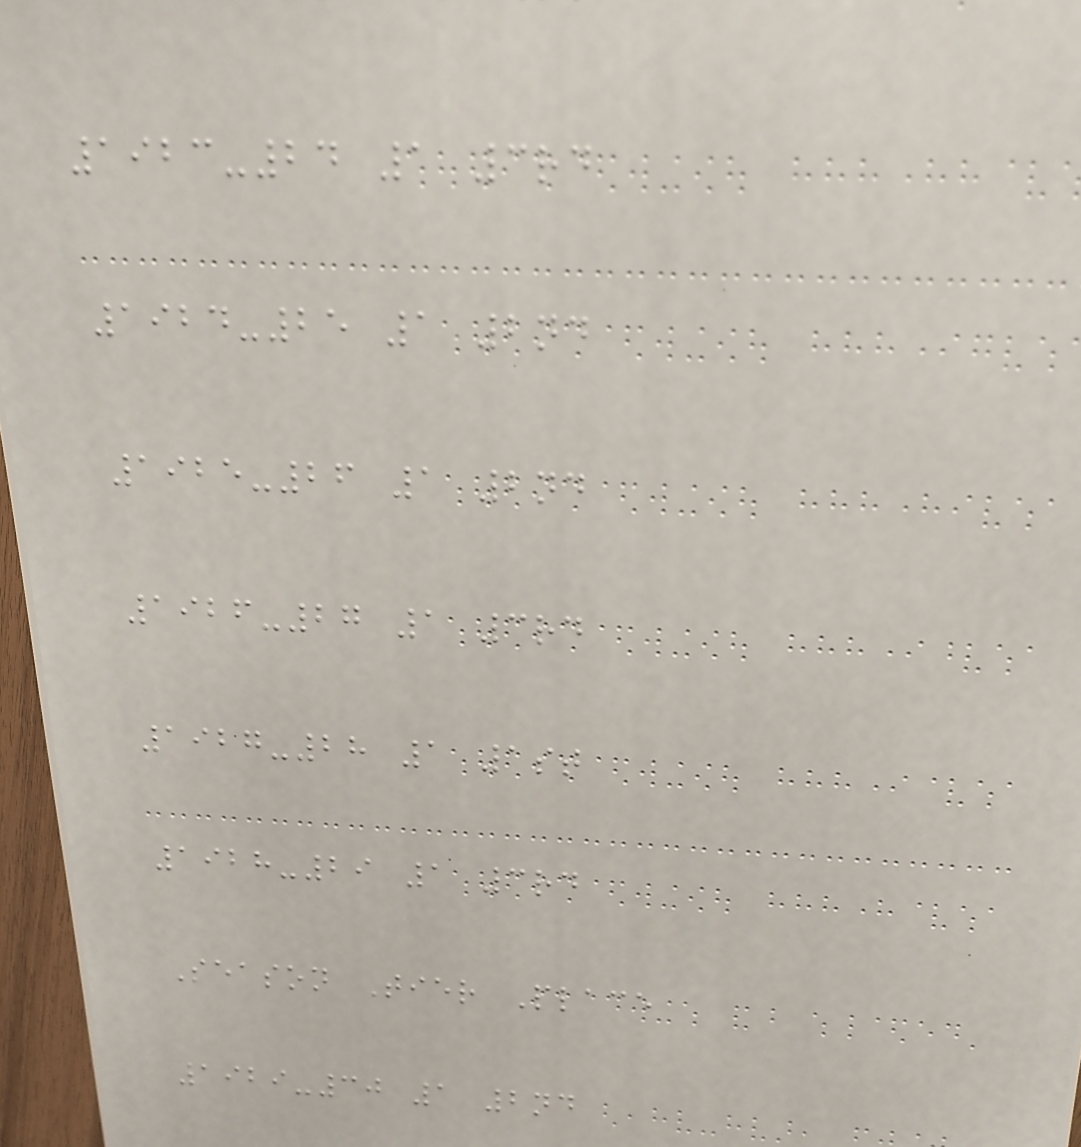1923-24 1 3rd
1924-25 1 2nd
1925-26 1 2nd
1926-27 1 3rd
1927-28 1 1st
1928-29 1 3rd
Season Tier Place
1929-30 1 2nd
